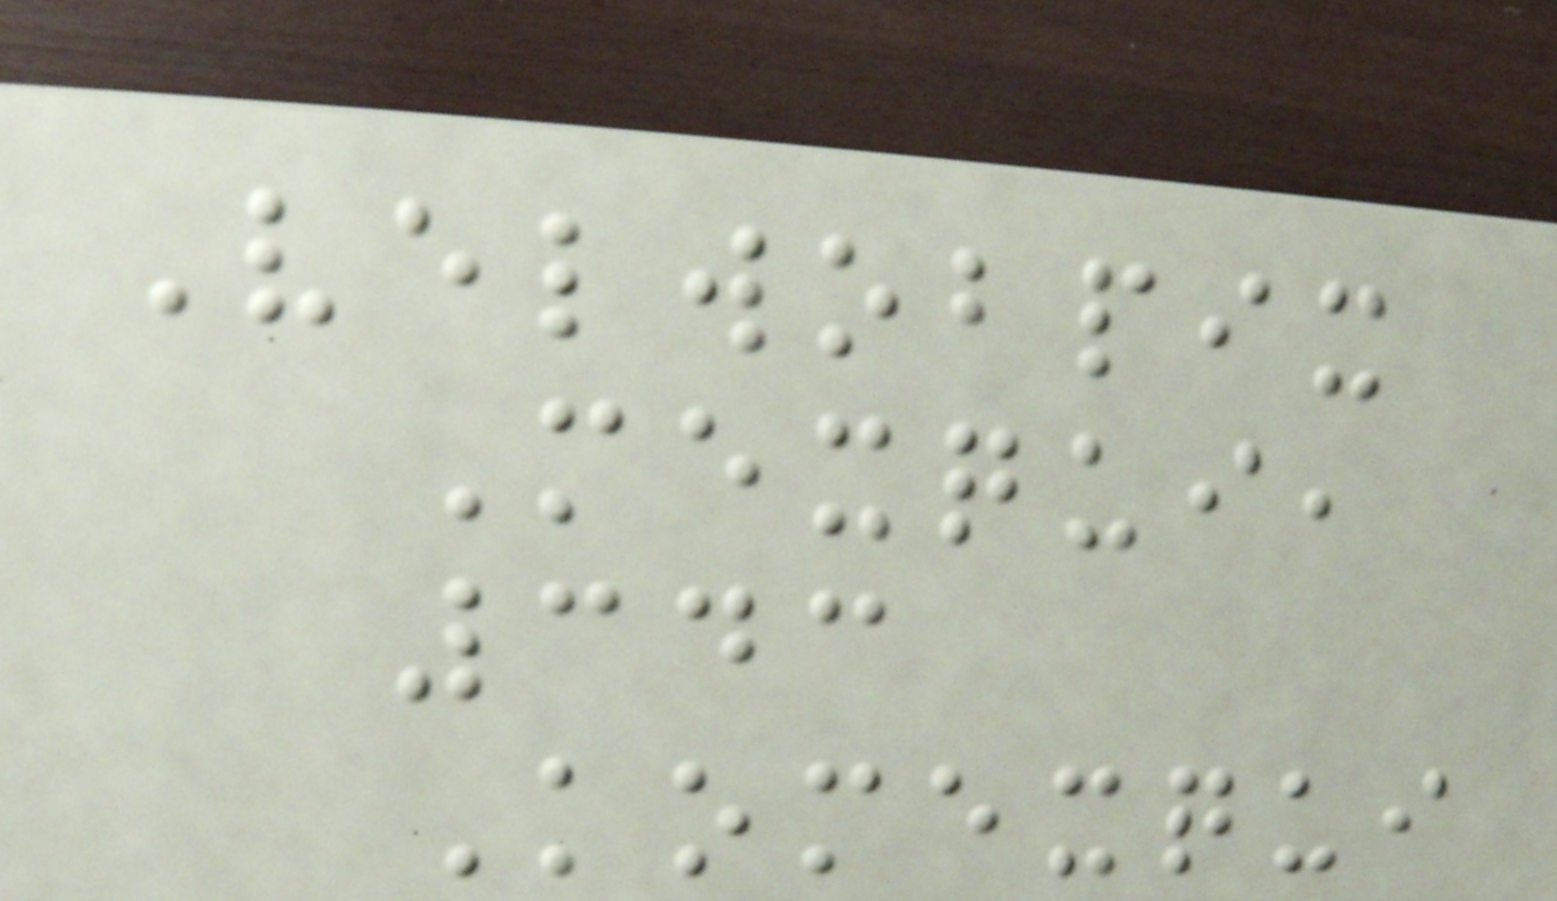Velwobpix
Mexqui,
343
Komexqui
